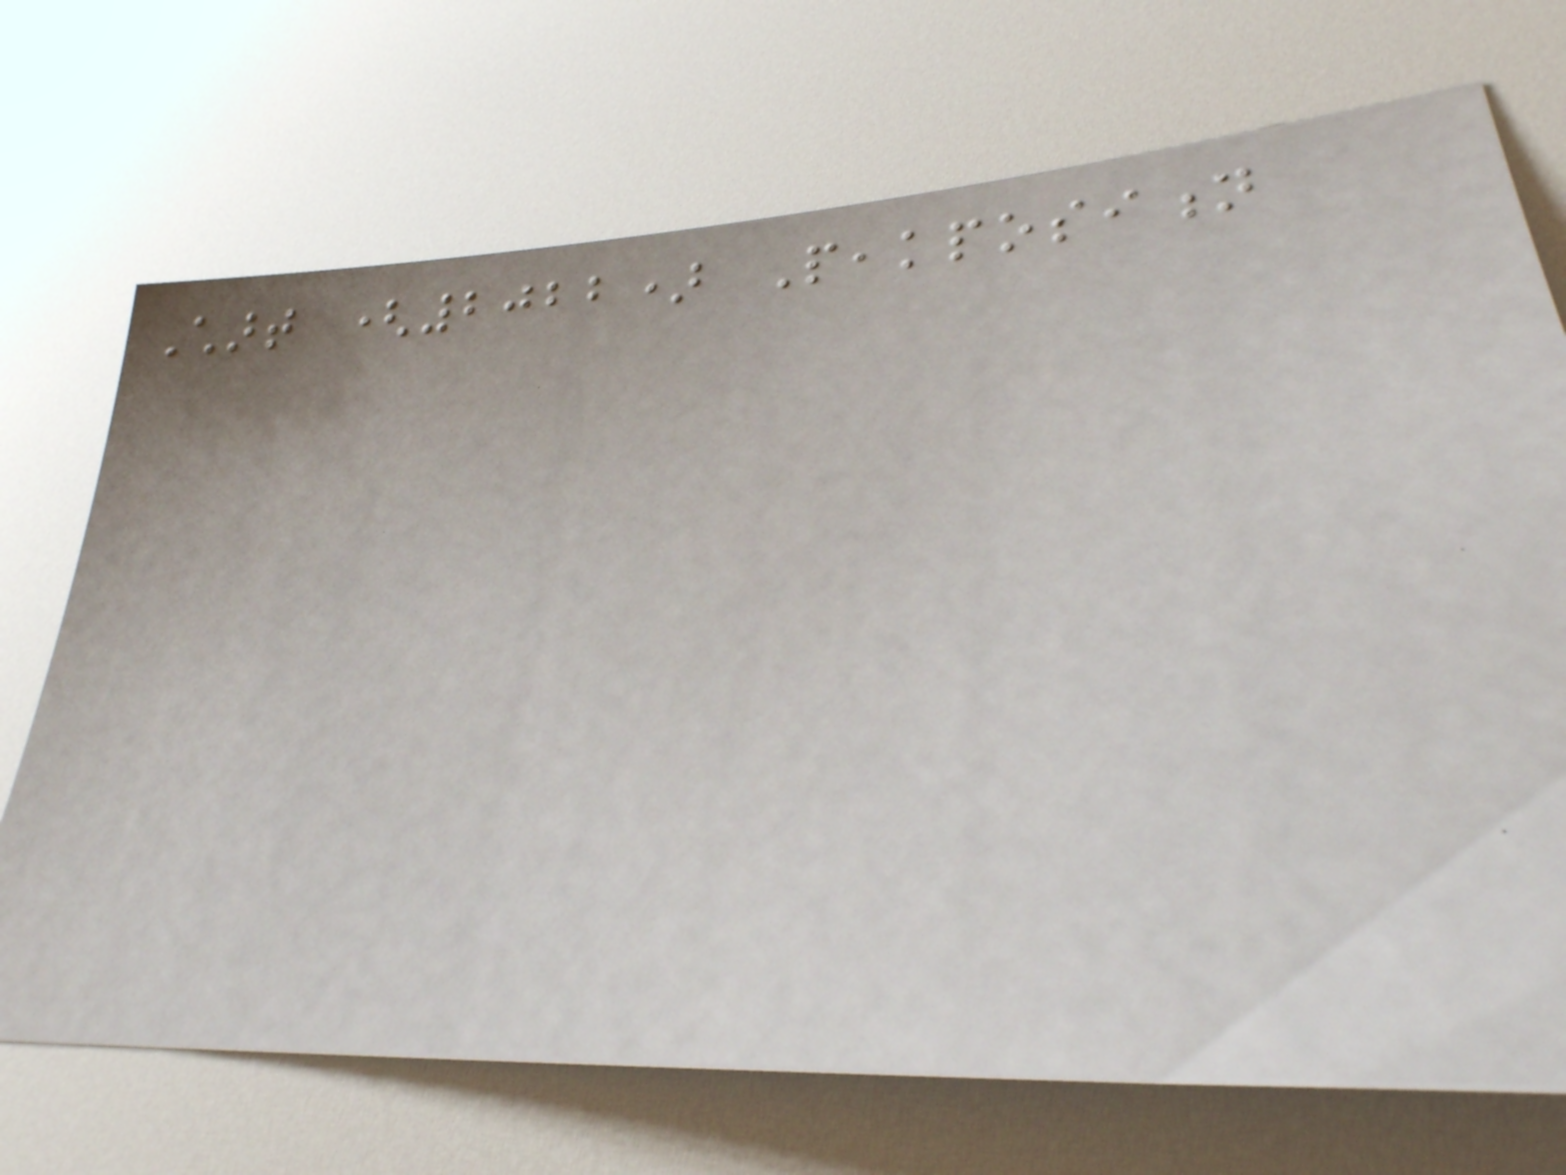Chart (2022) Peakposition
